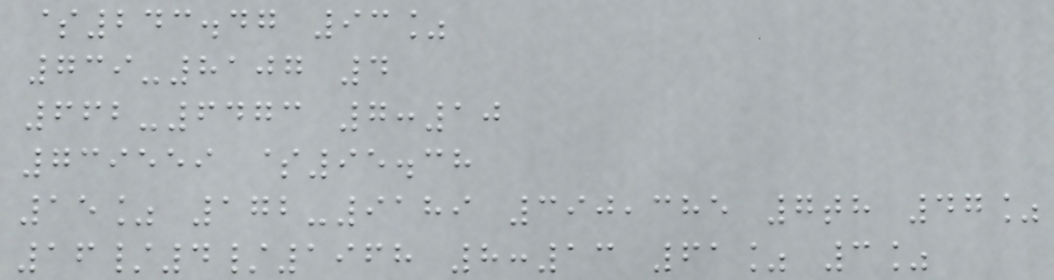$243.47 93%
739-8107 4
662-6473 7:10
739559 $95.38
15% 172-9189 390,385 7th 47%
16/4/1968 8:13 61% 3%
